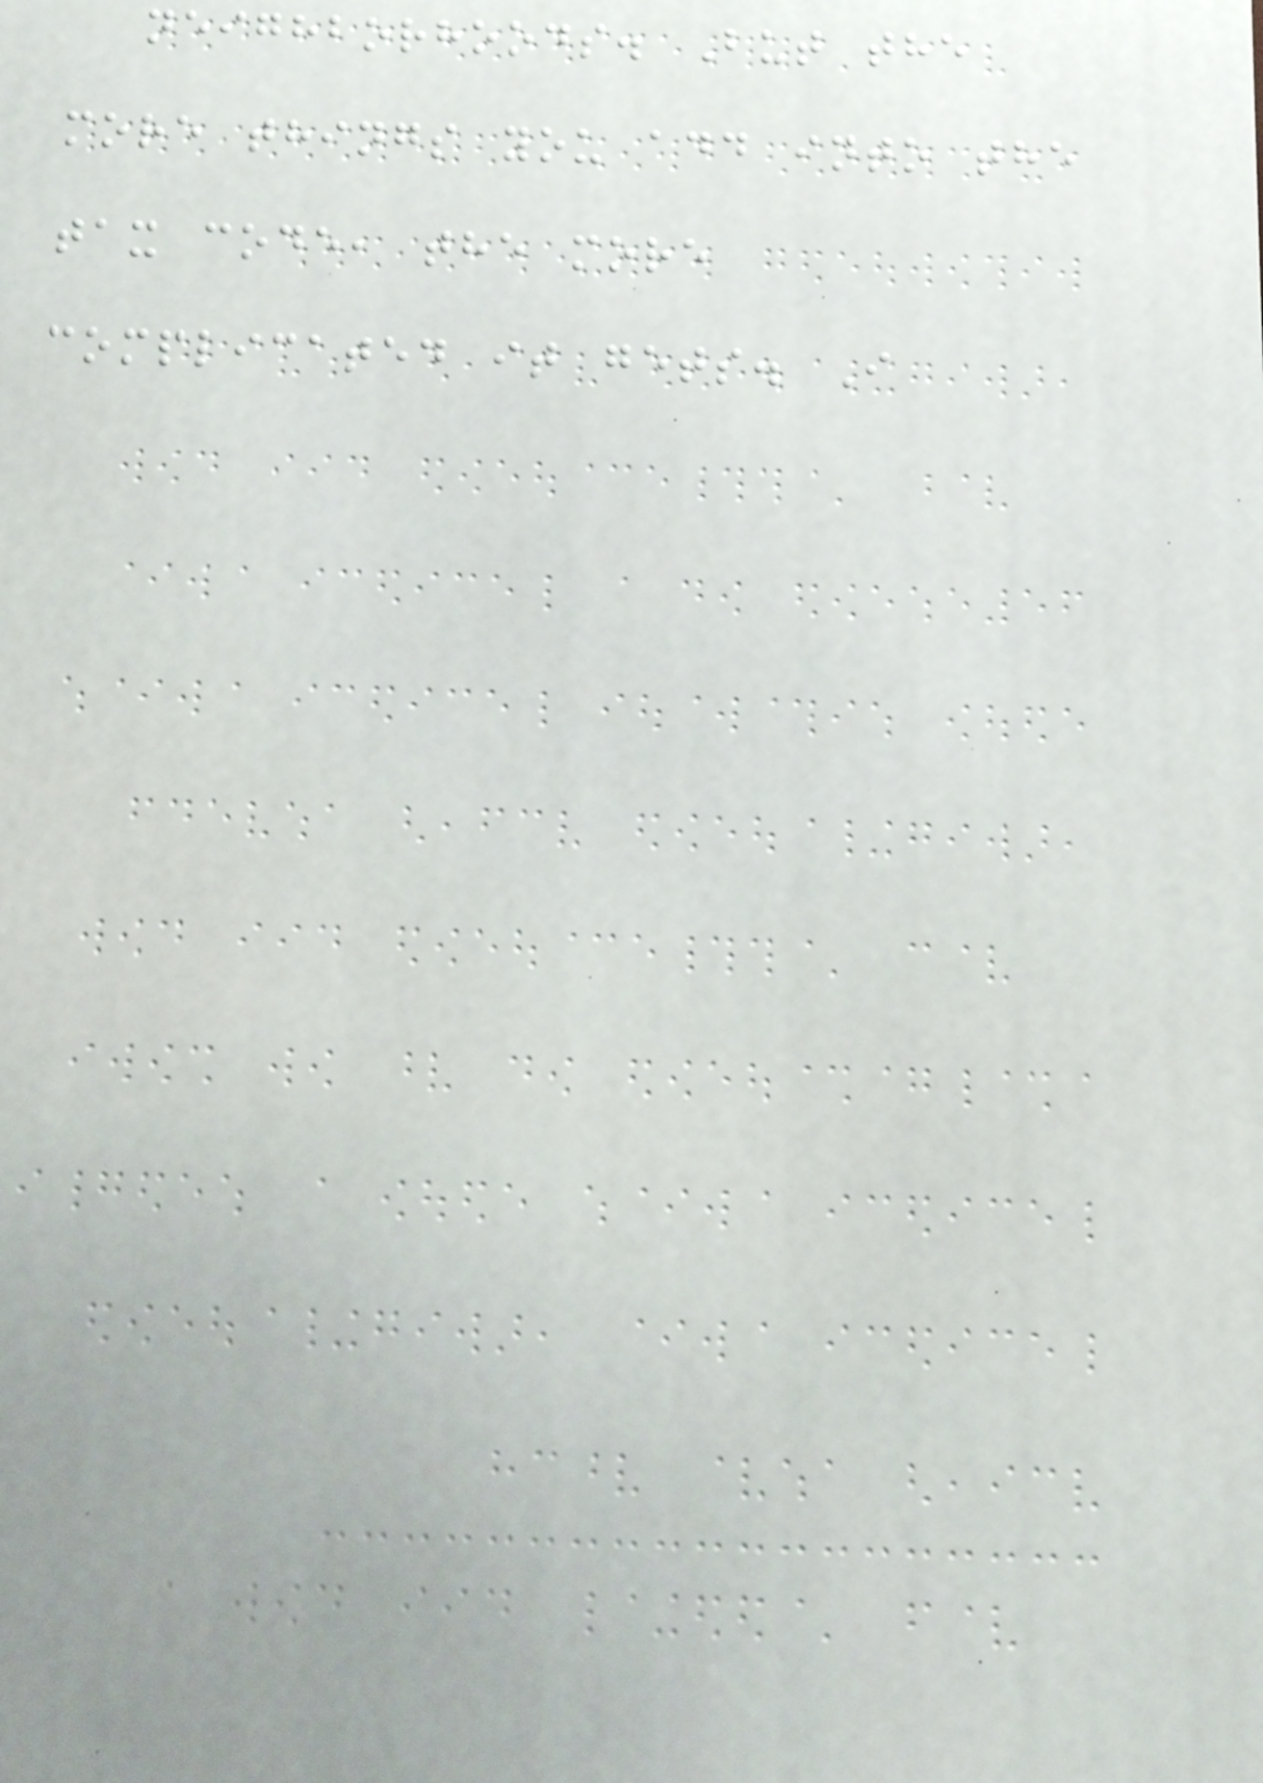neighborhoods. But the
more things you add into the
tax code, the more
complicated it gets. I
